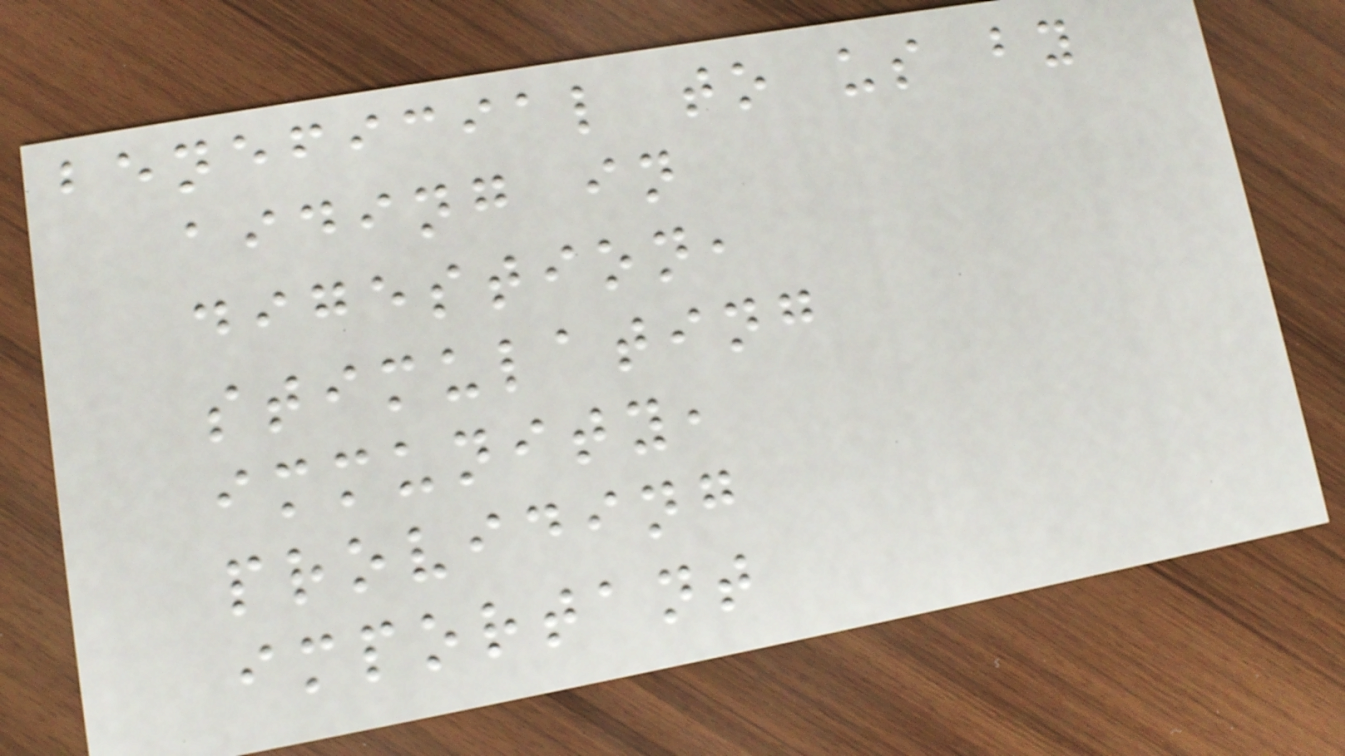beneficial to us by
aiding in
digestion,
stimulating
immunity,
providing
important
